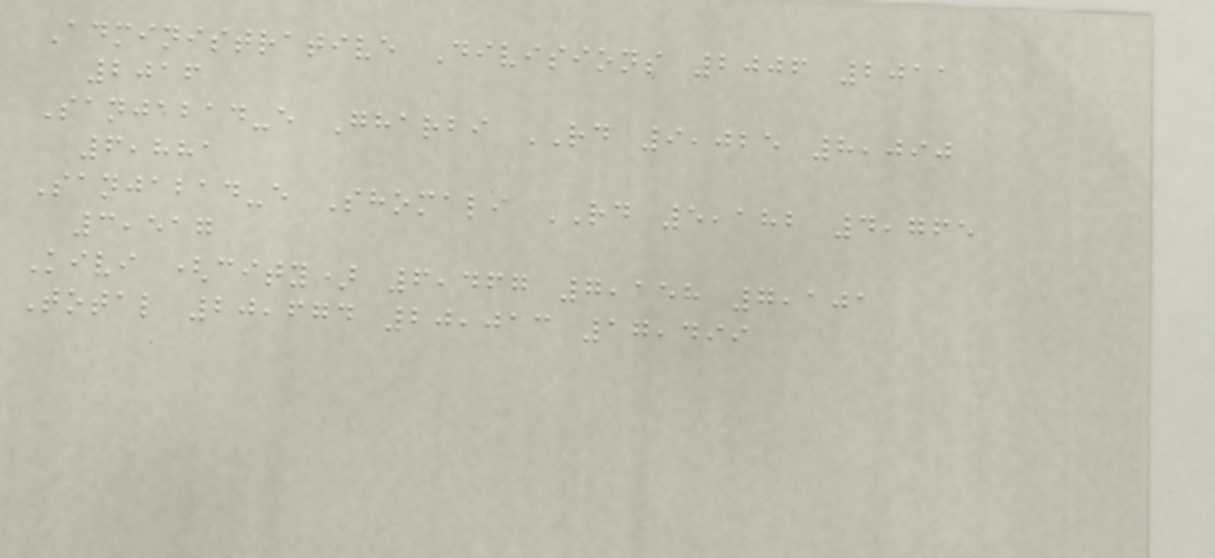Administrative Divisions 2006 2011
2016
Sanjabad-e Gharbi RD 9,025 8,090
6,881
Sanjabad-e Shomali RD 5,182 4,765
3,517
Kivi (city) 6,467 7,158 7,101
Total 20,674 20,013 17,499
